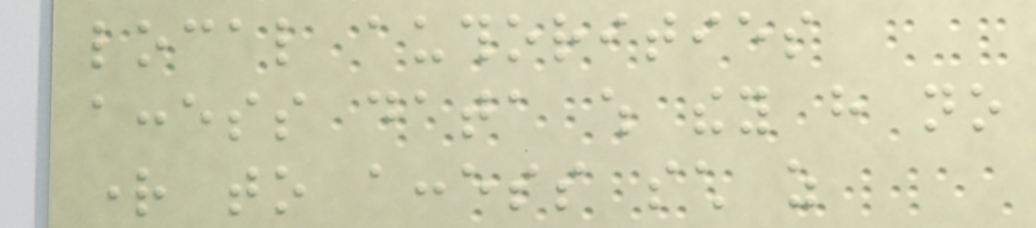local authorities
access data which they have no
right to access such as
